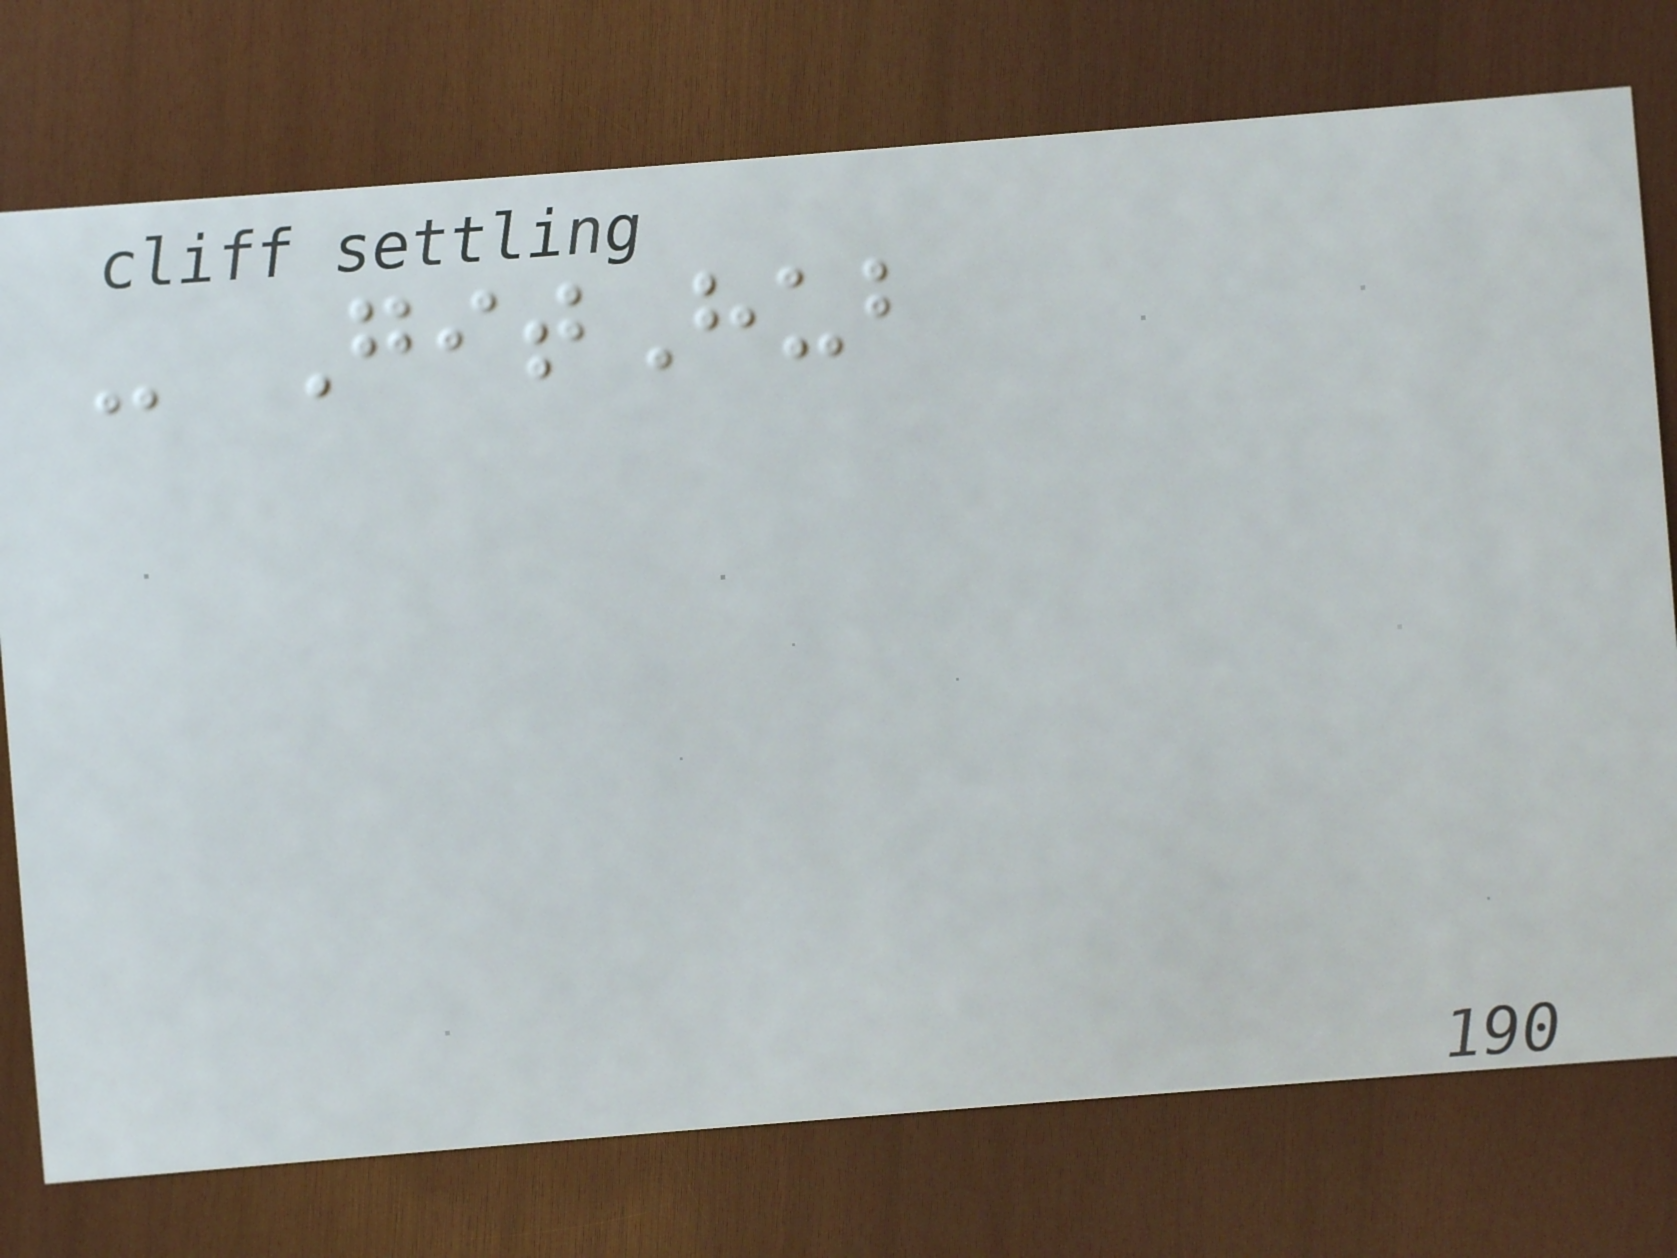- GitHub
